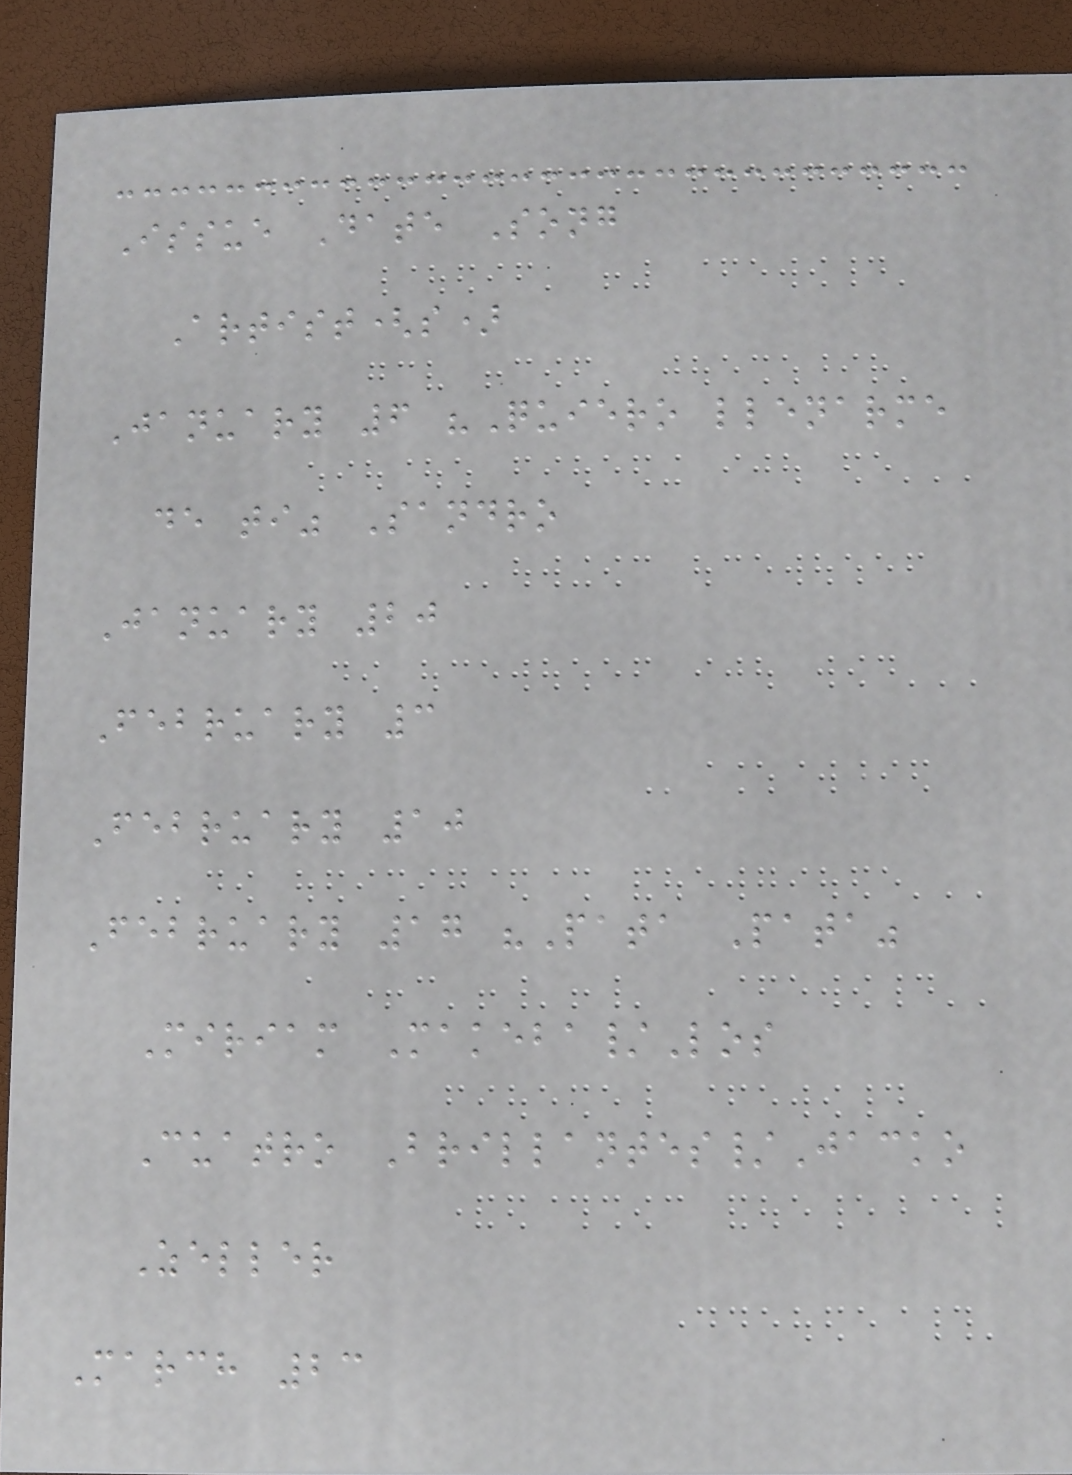Issue Date Song
Artist(s)
January 6 "Quiero llenarme
de ti" Sandro
January 20
February 3
February 10
February 17 "Pata Pata"
Miriam Makeba/Los
Cuatro Brillantes/Jacko
Zeller
March 23
